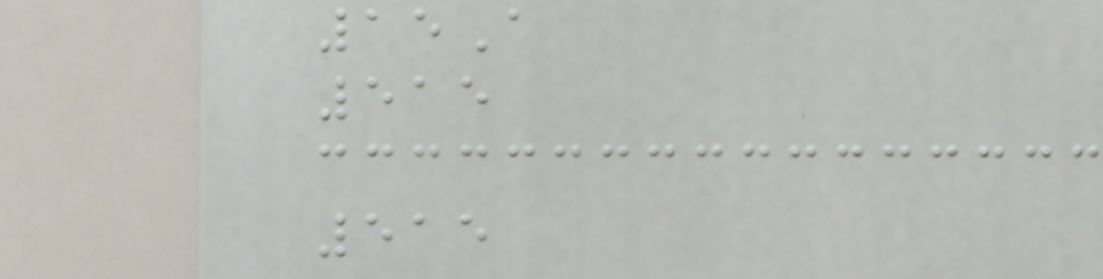15A
515
515
